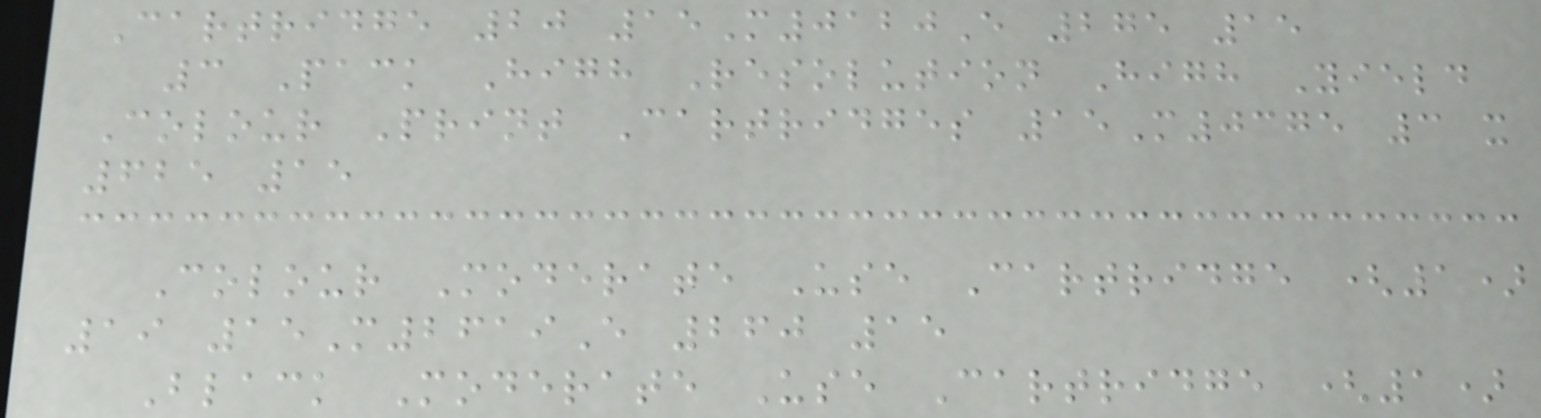Cartridge 20 15M0120E 275 15
3 Pack High Resolution High Yield
Colour Print Cartridges 15M0375 3 x
625 15
Colour Moderate Use Cartridge (1)
19 15M2619E 260 15
Black Moderate Use Cartridge (1)
